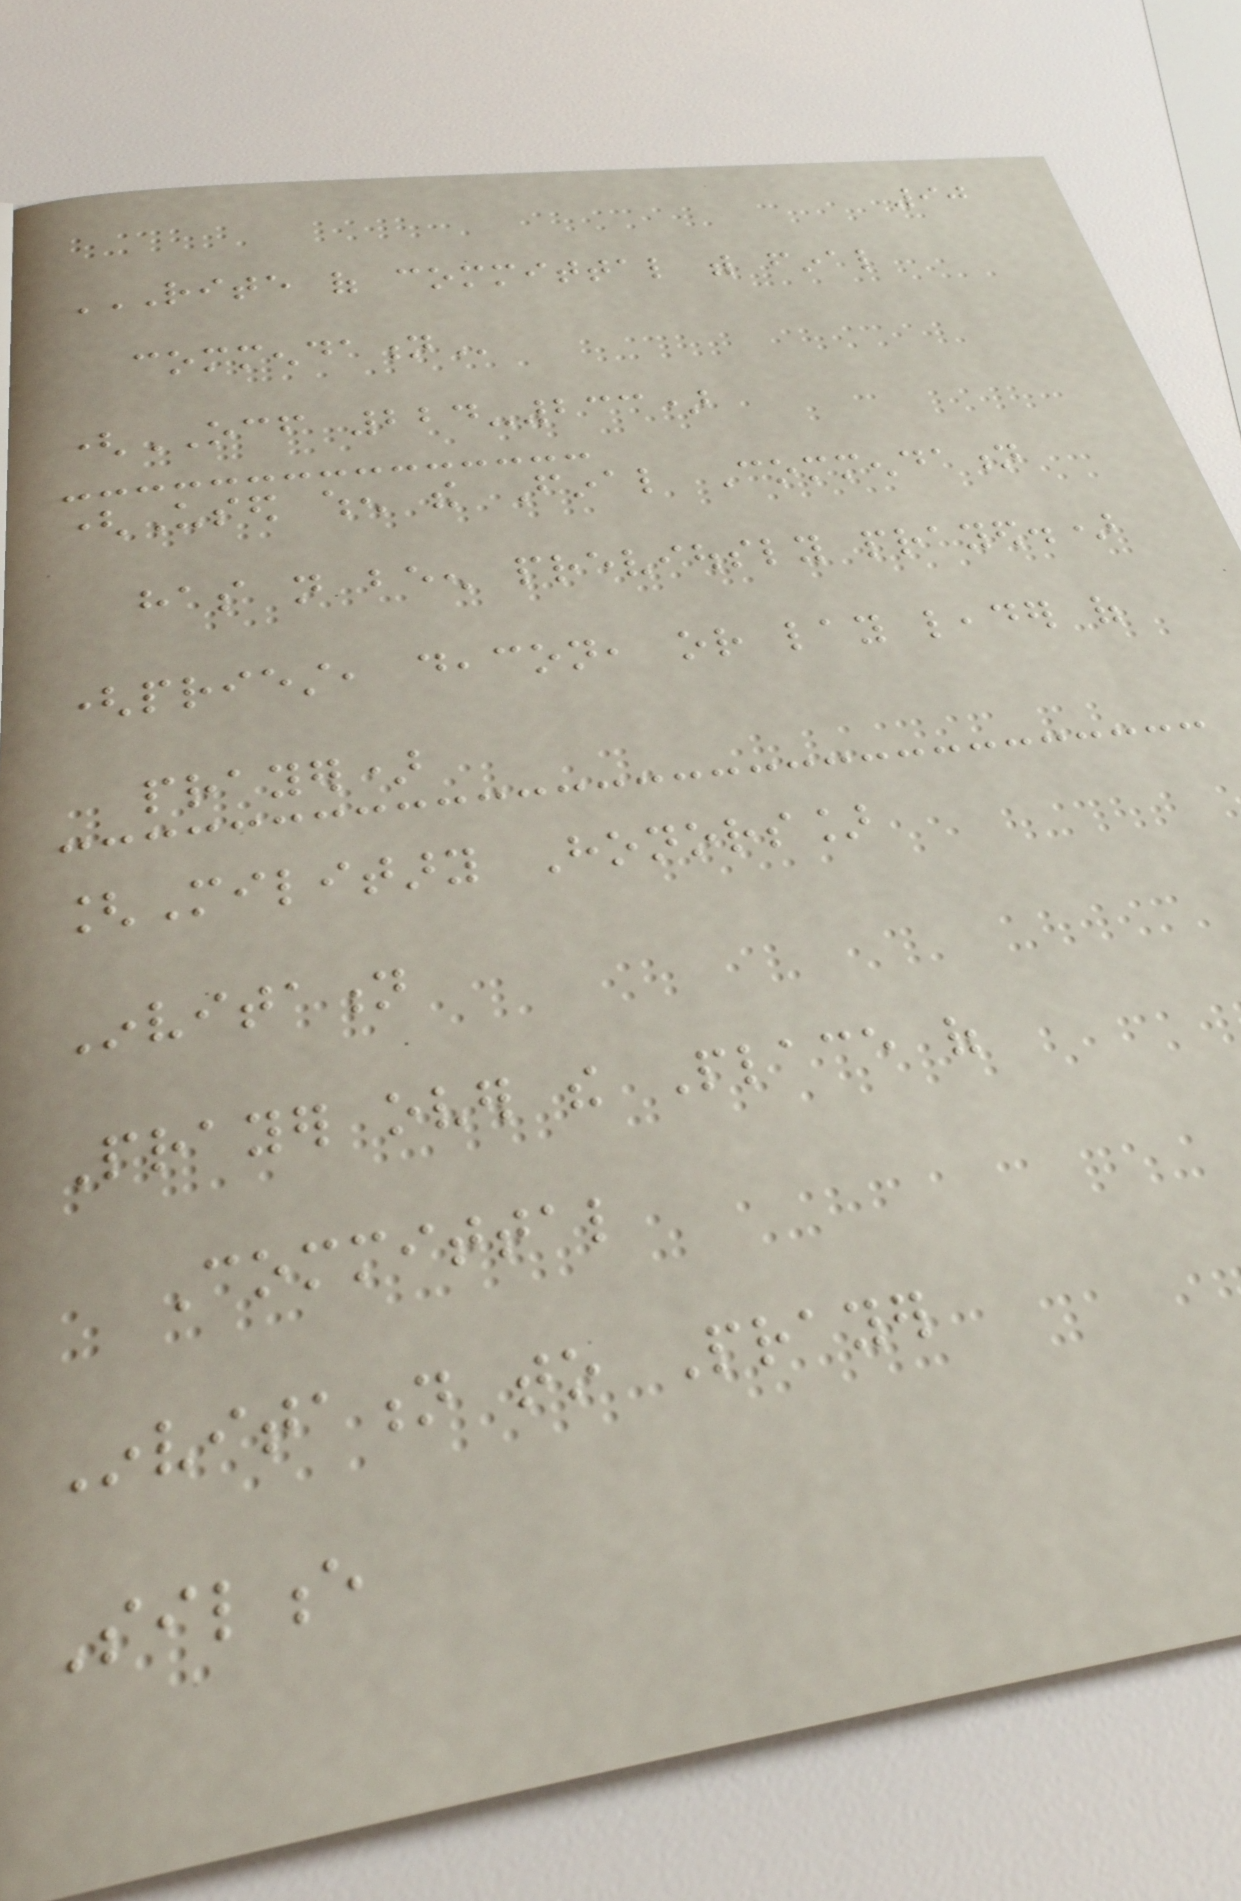90
RITE OF COMMITTAL WITH FINAL
COMMENDATION
(OCF 224-233)
(Used when the Final Commendation
has not been previously prayed.)
(priest, deacon, or lay leader of
prayer)
[Military Honors]
Invitation
Prayer over the Place of
Committal
Invitation to Prayer
Silence
